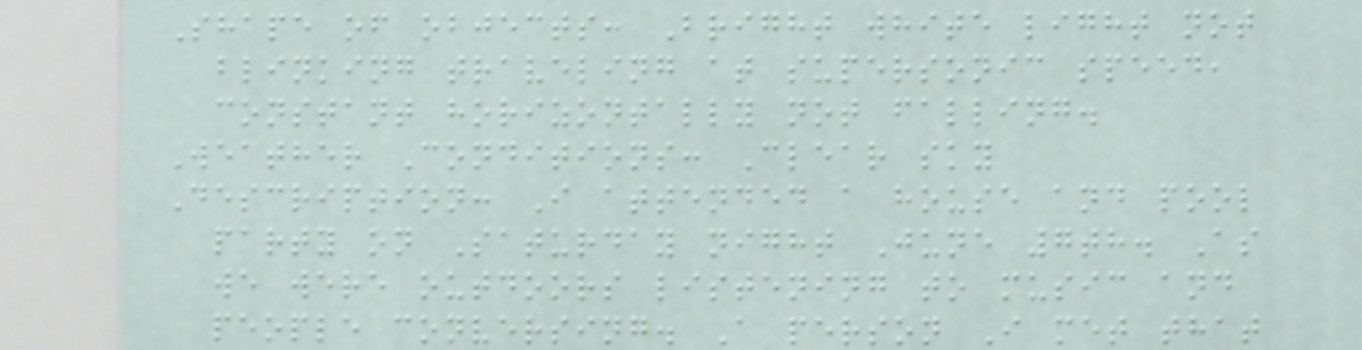Shape of objects: Bright white light not
blinking traveling at supersonic speed,
constant horizontally not falling.
Weather Conditions: Clear sky
Description: I attended a house and pool
party on Saturday night June 7th. As
we were outdoors listening to music and
people conversing. A person I met that
